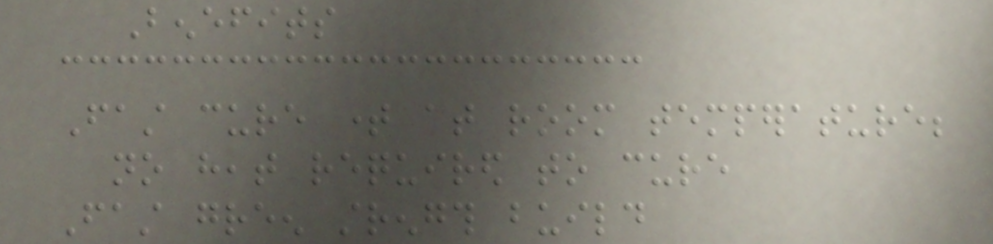Benefits
Fast cure time at room temperature;
no heat required to cure
Fast green strength build
